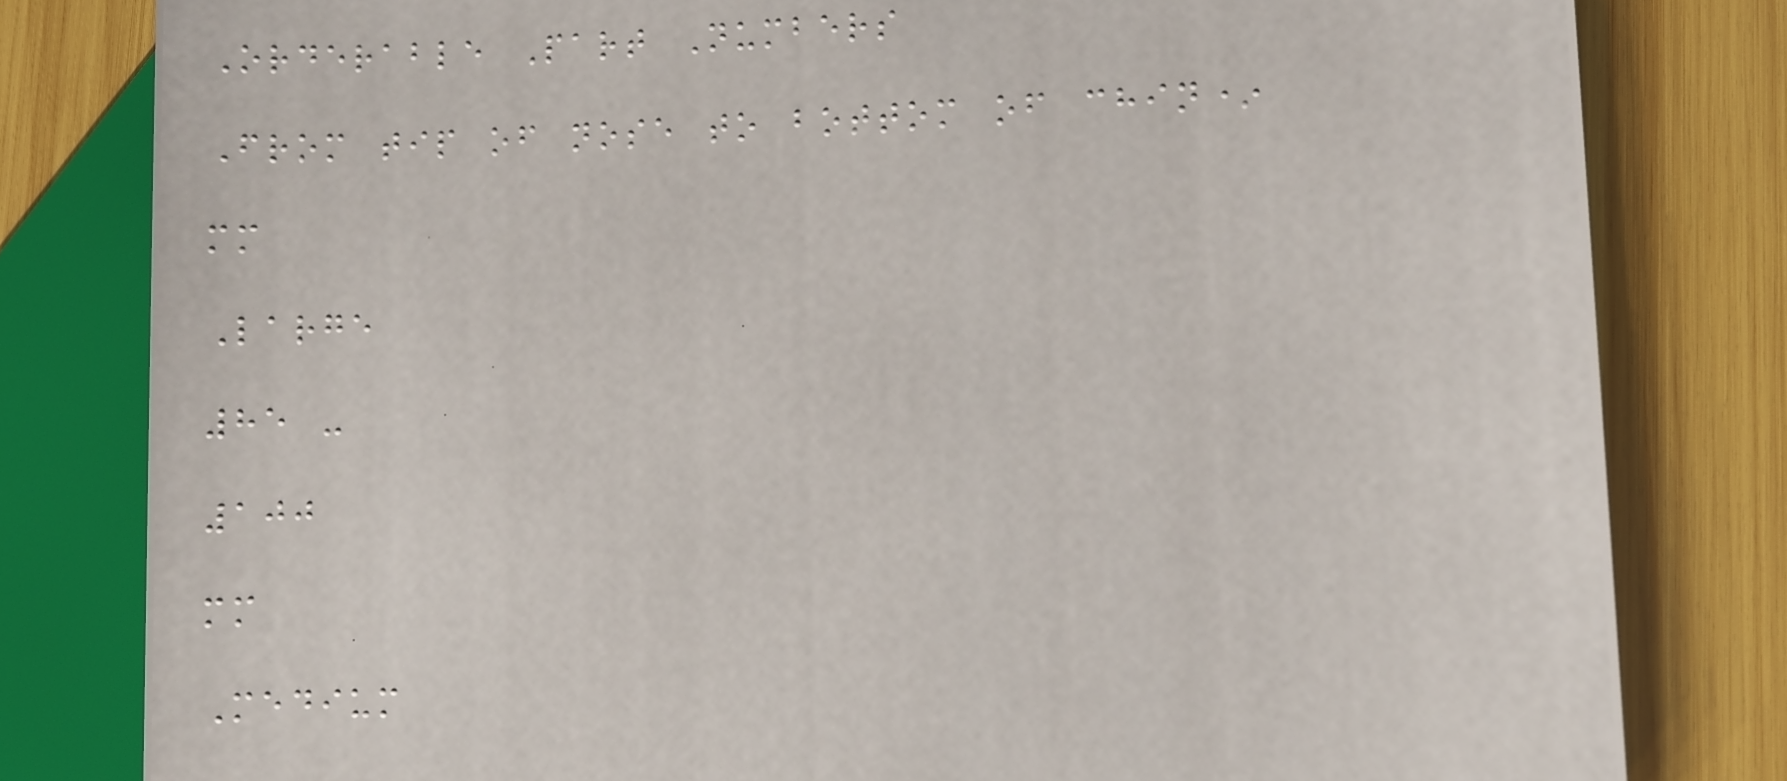Orderable Part Numbers
From tip of nose to bottom of chin*
mm
Large
85 -
100
mm
Medium
